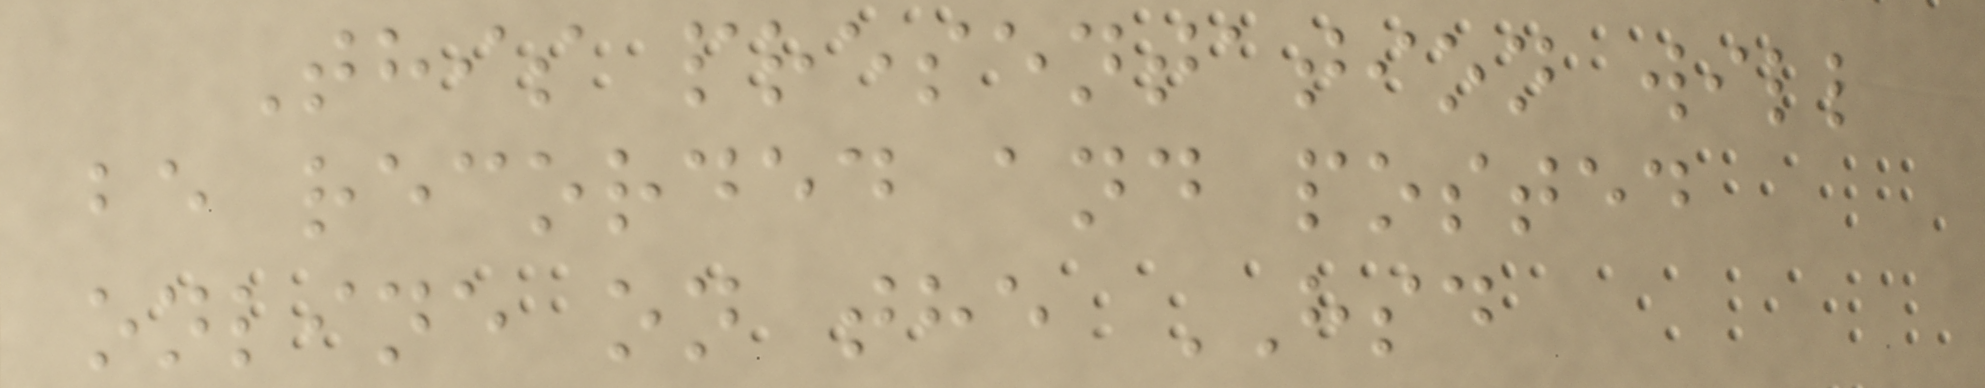This presentation will
be recorded and posted
online on the HSD
